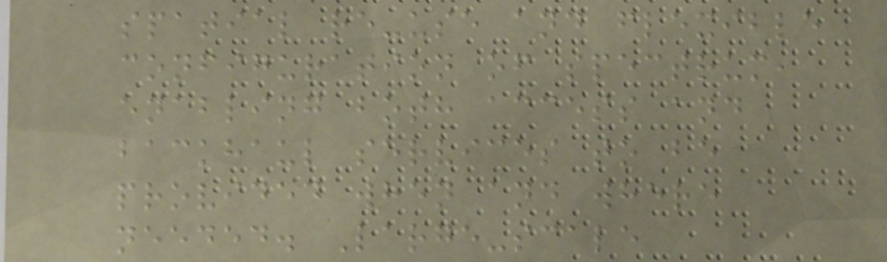spatial re-use and flexible
configuration of spectrum,
enabling both access and
backhaul services to be
provided when and where
needed. Large-scale
